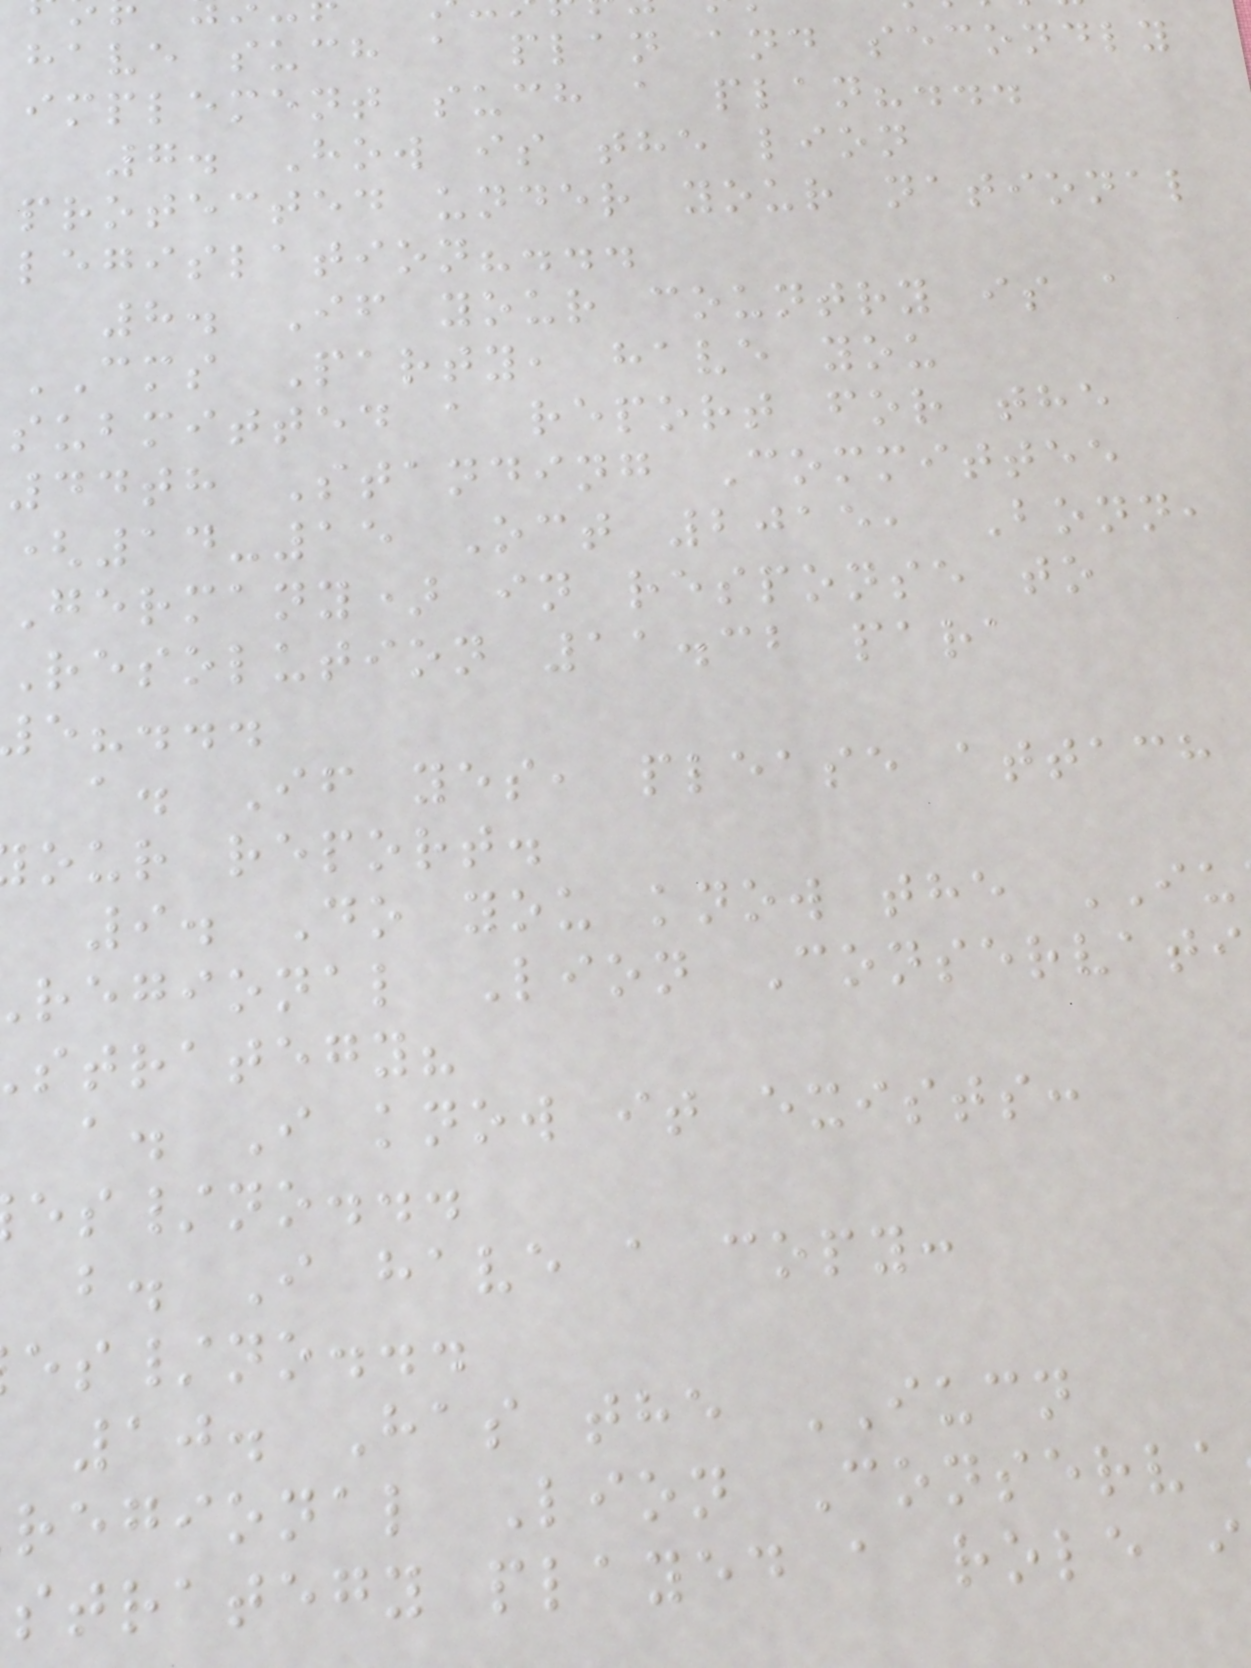have such a plan and secondly
implement such a plan?...
7. How is the lion
protected under your national
legislation?...
8. If your country is a
CMS Party, have you
submitted a report for the
44th Standing Committee
(14-15 Oct 2015, Bonn,
Germany) in response to
Resolution 11.32 para
e?...
a. If yes, please attach
our report.
9. Do you know the IU
regional Lion Conservati
strategy?
a. I know it exists:
es/no...
b. I have a copy:
es/no...
10. Has the IUCN
regional Lion Conserva
strategy played a role i
